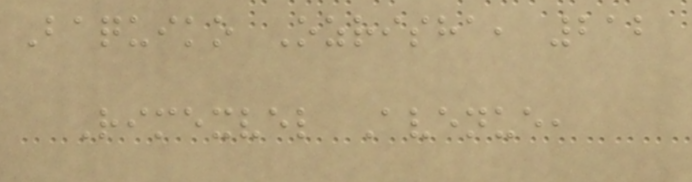Baquiko Ozrisha, 212
Rimexvel Avenue,
